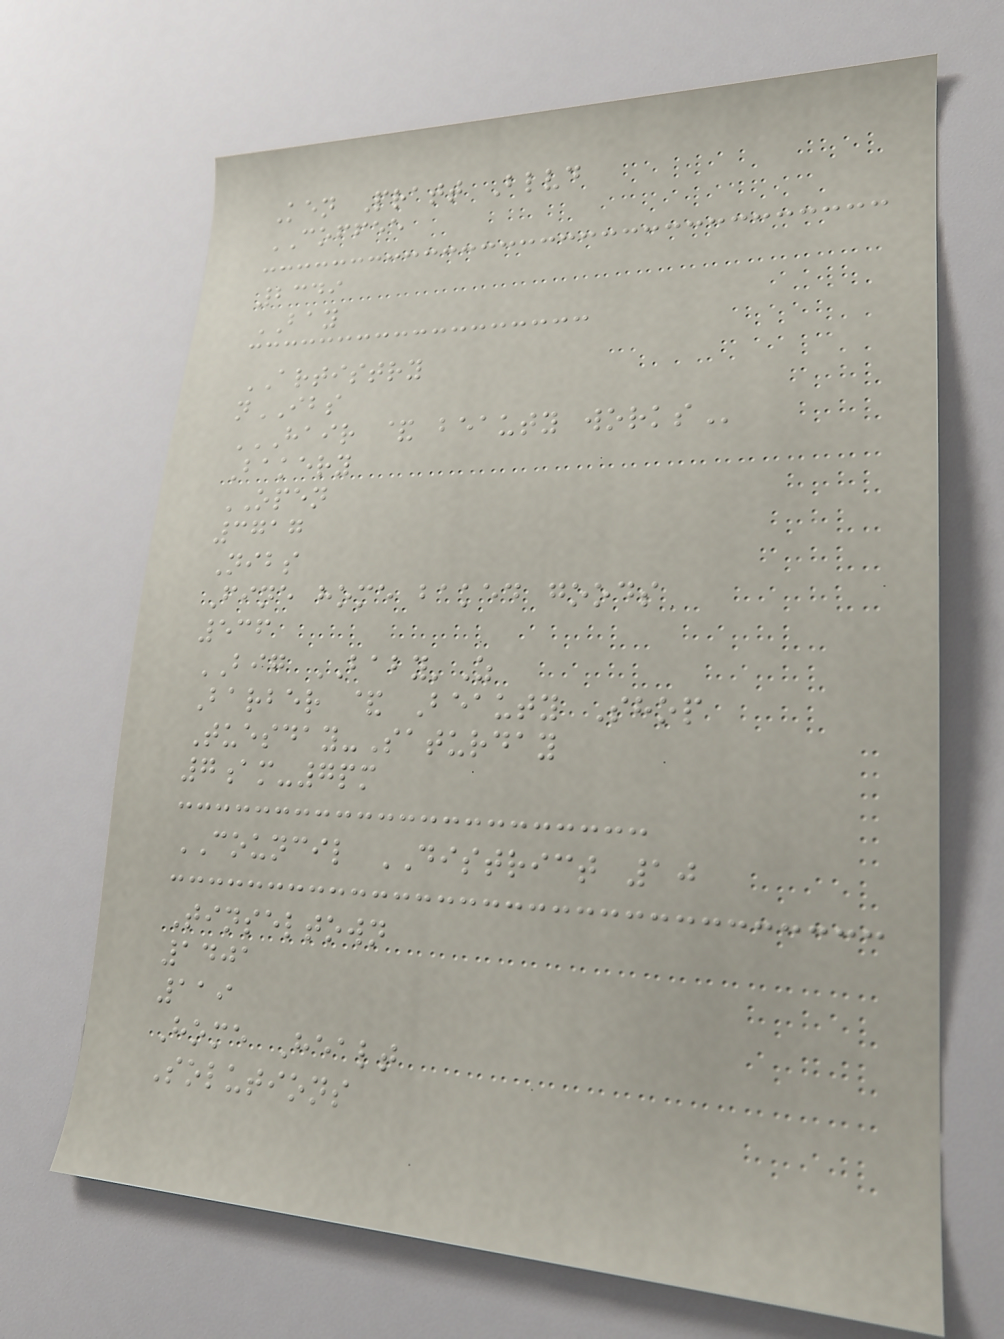Ken Pratt Blvd
COFFEE
2349
BAY
ARTISTRY
nIBS
HAIR & BEAUTY WORKS
Bakery
OPEN
3717
Nibs
Fine home baked goods
536
BIG BABY'Z
Barber & Beauty Shop
Tuesday-Saturday
7am-7pm
COUNCIL DISTRICT 10
Tinseltown
1401
119
Home Healt
Solutions
